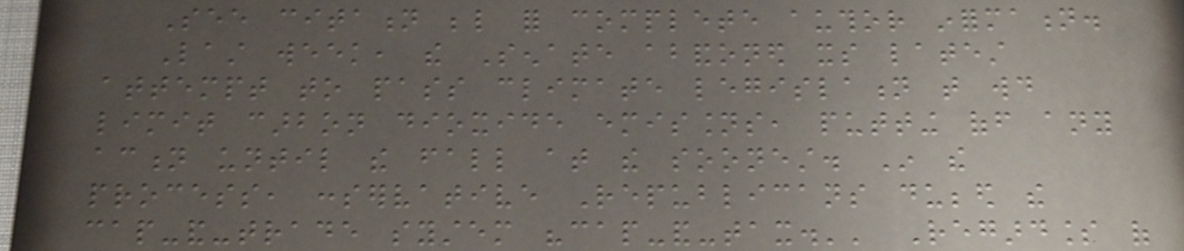See citation below for complete author information.
Last week, the Senate abandoned its latest
attempt to pass climate legislation that would
limit carbon dioxide emissions, putting off any
action until the fall at the soonest. In the
process, conservative Republicans dubbed the
cap-and-trade system "cap-and-tax.'' Regardless of
